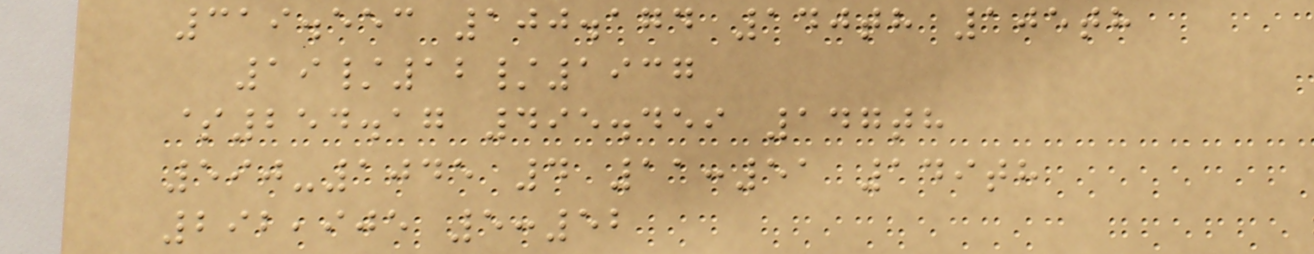319.553 100.174 140th 105th
19/12/1937
$254.17 495.459 147th
590-1045 4 11:51 149th
292,905 5:52
